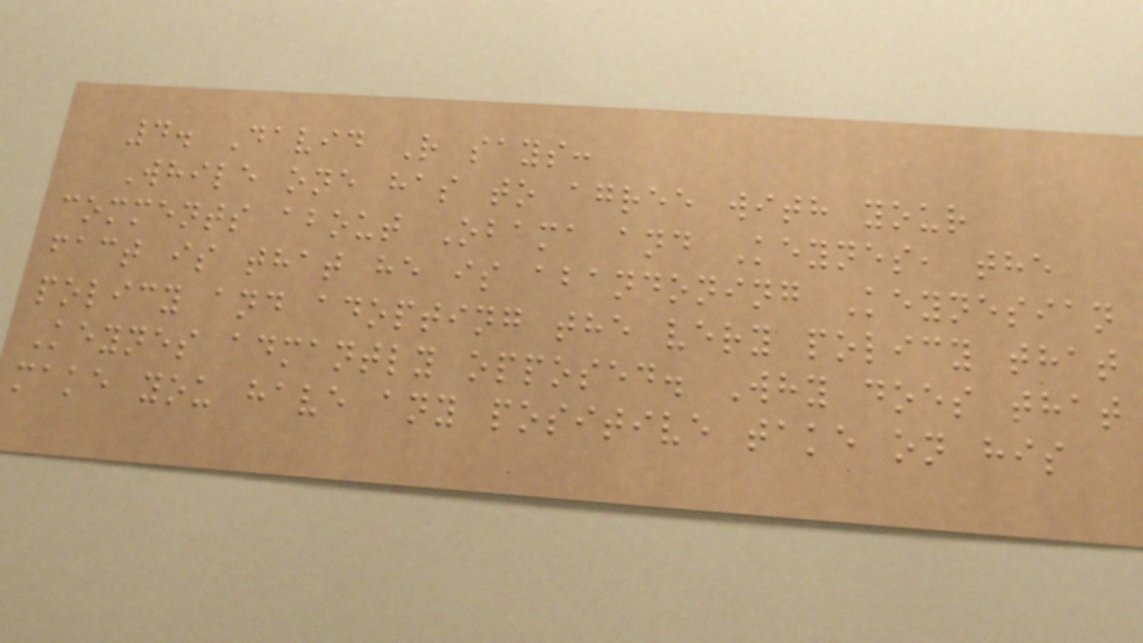4. David R says:
While one has to agree with your
comments about Obama and Keynes, the
fact is that he is abandoning Keynesian
policy and adopting the very policy that
Keynes admantly opposed. Why does that
make you have any positive take on his
